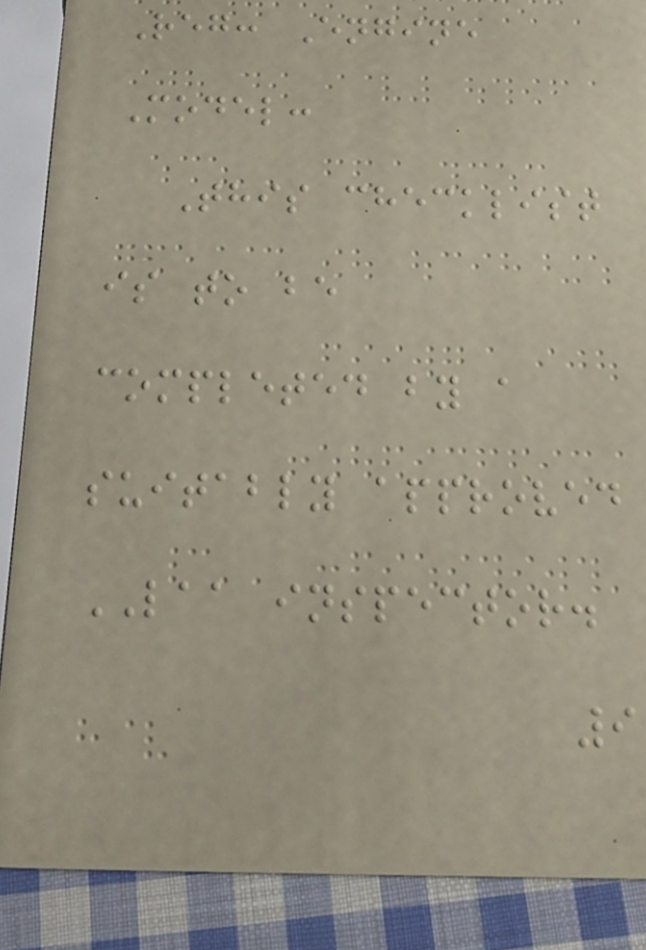Reg: Engine
Model:
This checklist
is to be
completed by a
suitably approved
LAA inspector.
9
